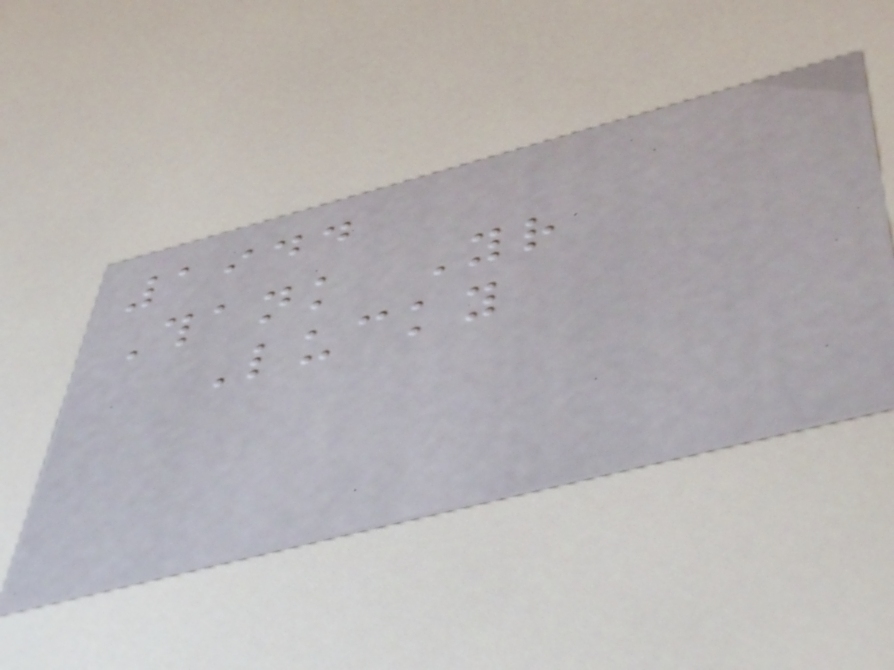1944
Thank Your
Lucky
